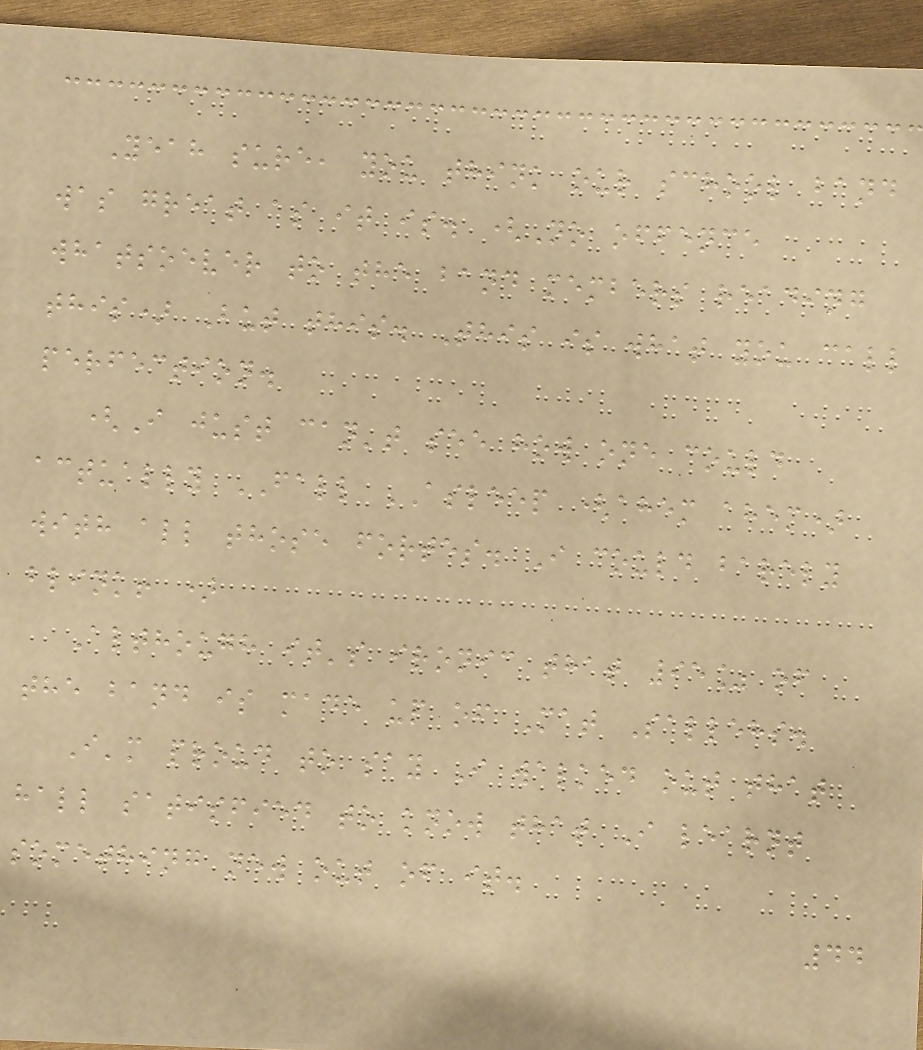Yeah sure, you think our school band
was great as it is. (No offence
whatsoever to the band members reading
this) But this. This is what you call
perfection.
(I just can't see how one could
actually FALL ASLEEP (ahem ahem)
with all those fortes. I could barely
blink! )
Although it's ironic that 95% of
the band is made up of Mat Sallehs.
I'm proud to say I walked out that
hall satisfied to know that I learnt
something new out of it.
44
